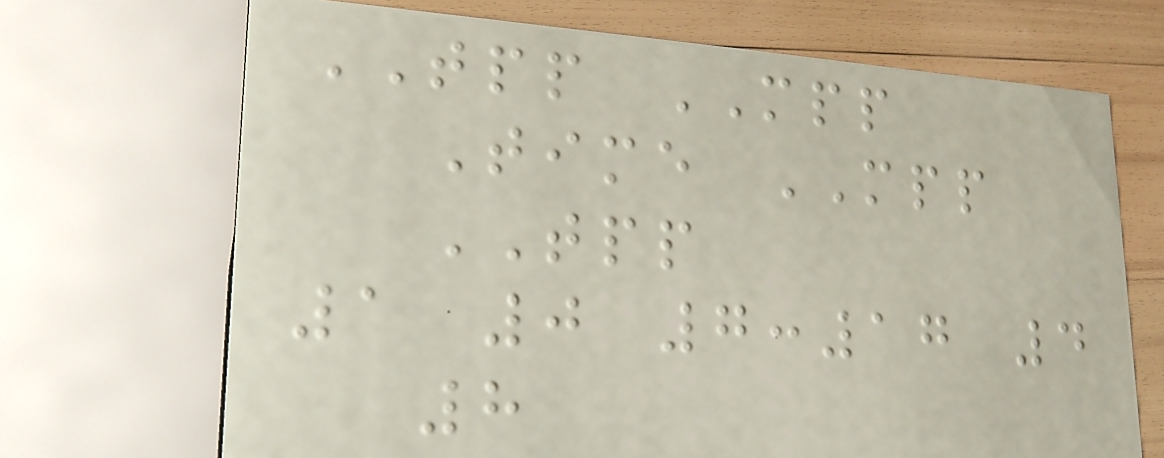TPP MPP
Time MPP
TPP
1 0 7:17 4
8
